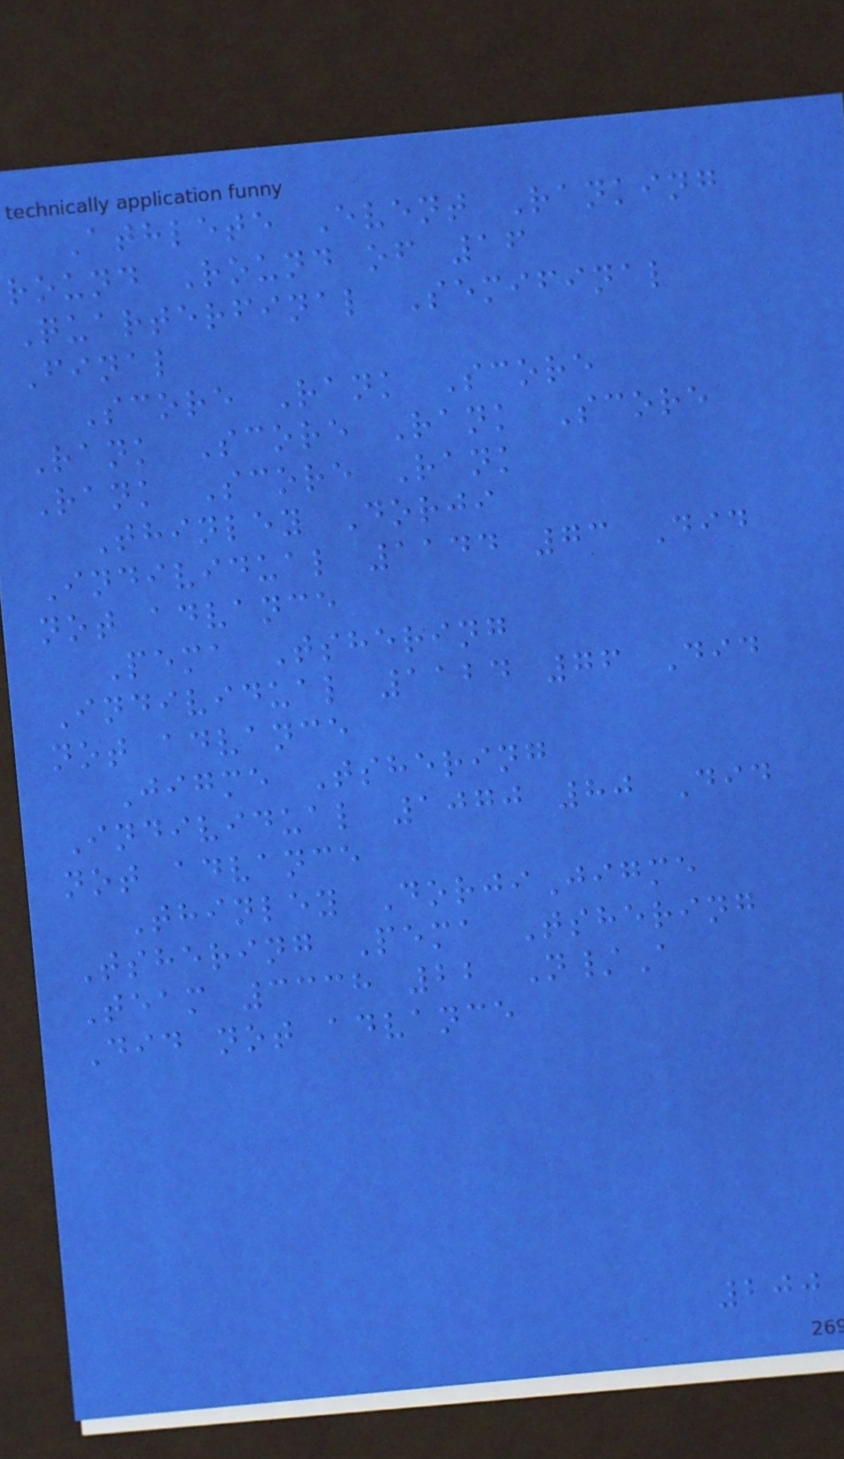Athlete Event Ranking
round Round of 16
Quarterfinal Semifinal
Final
Score Rank Score
Rank Score Rank Score
Rank Score Rank
Thinley Dorji
Individual 1144 73 Did
not advance
Pema Tshering
Individual 1124 76 Did
not advance
Jigme Tshering
Individual 1070 80 Did
not advance
Thinley DorjiJigme
Tshering Pema Tshering
Team 3338 22 N/A
Did not advance
200
